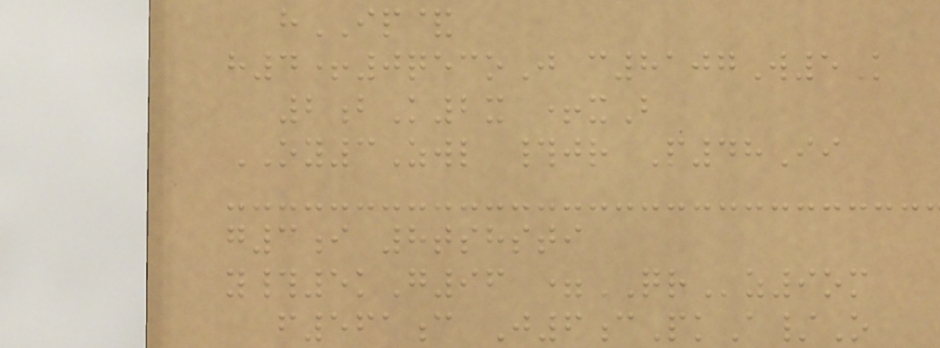hIP&
h4+0qecoJ c8107W5K
2bK2x +xB
OY3Zwl #jr P48Ii
g3i 8tshsti
y#5kG96 =QRz9om
f561c J6cPkA/O
